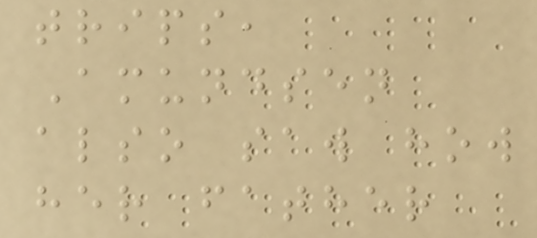trips,
Amundsen
also saw how
her father
